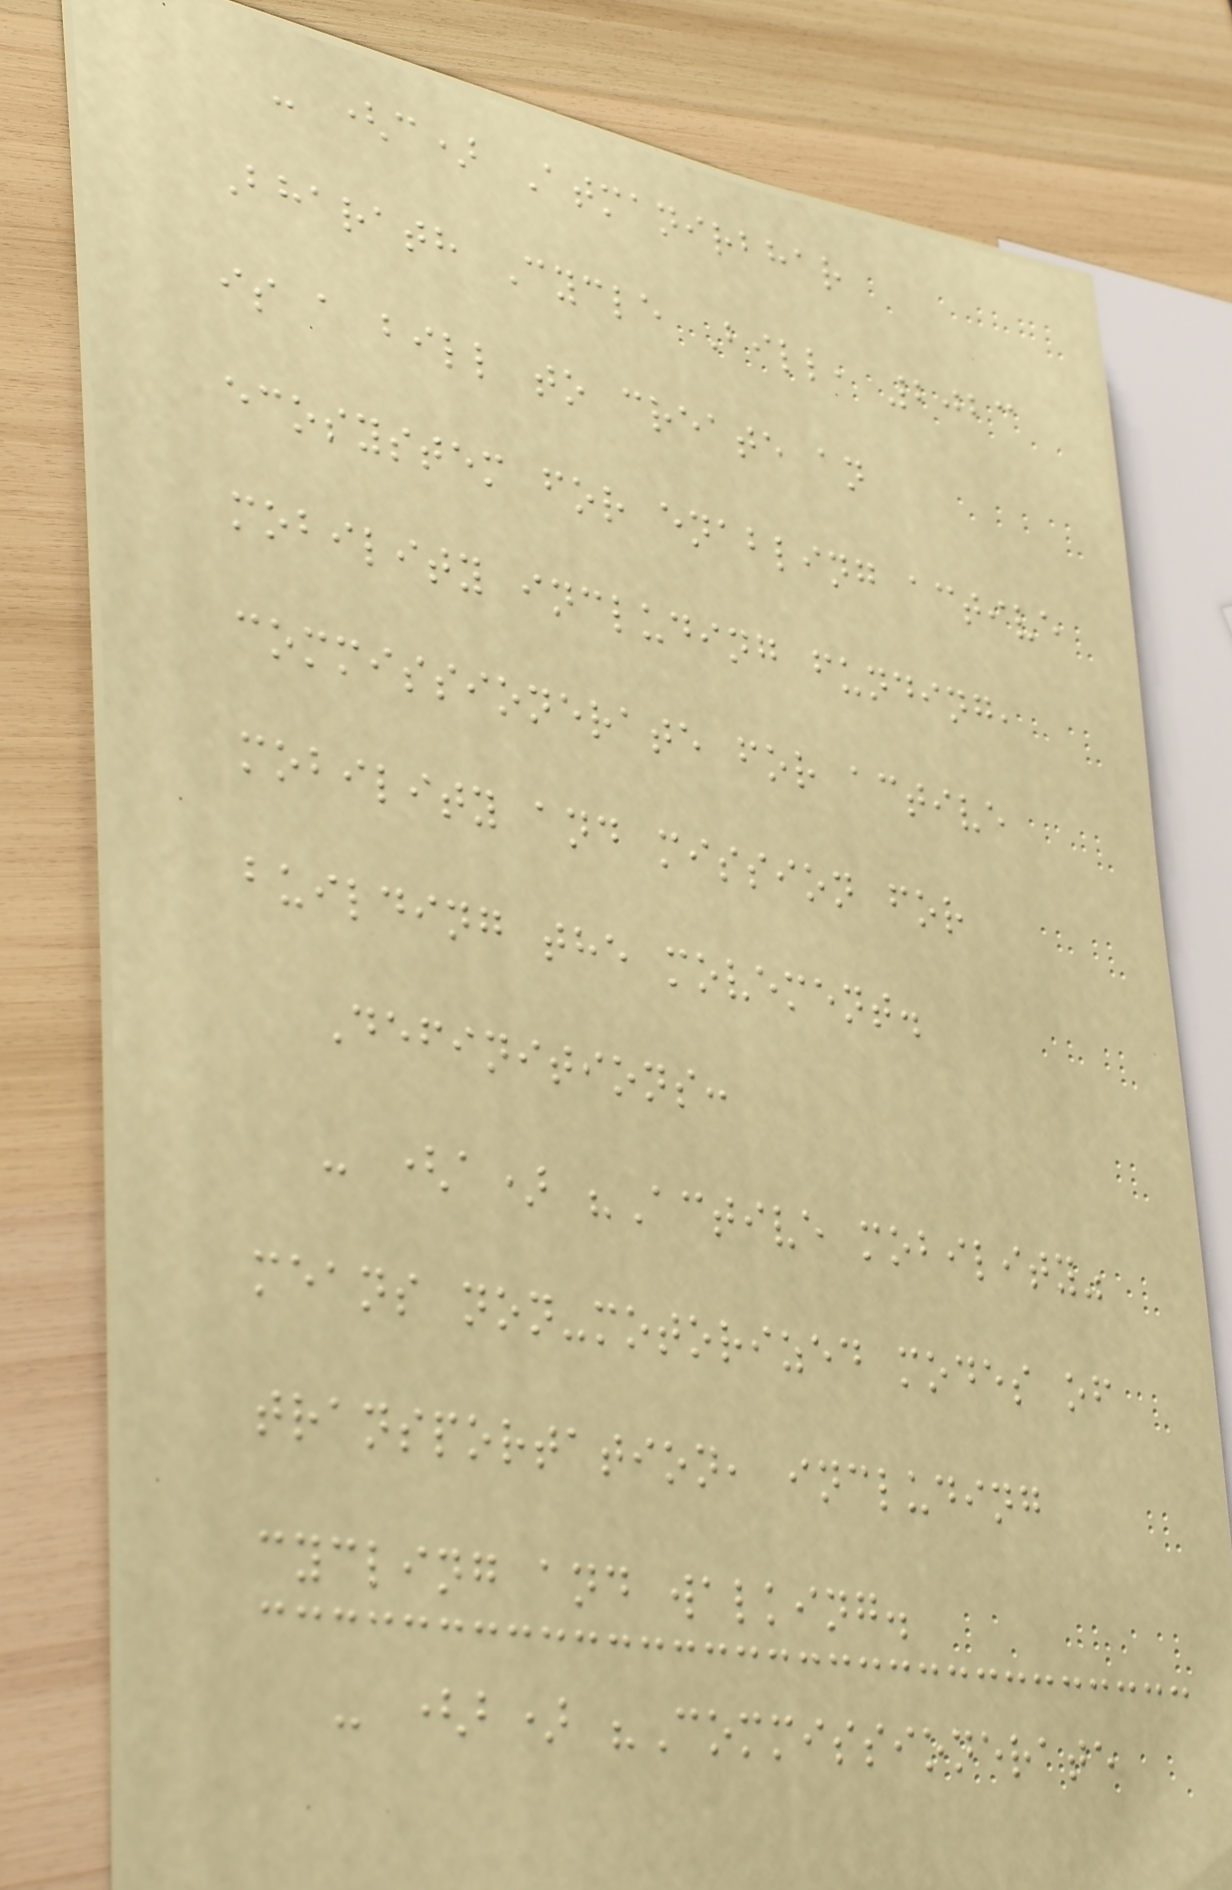- (c) Atmanirbhar
Bharath Cycle Bill, 2023
is a bill to create an
ecosystem for enabling active
mobility including funding,
commissionerate for active
mobility and mission for
building the movement.
Definitions:
- (a) "Active mobility"
means non-motorized modes of
transportation, including
cycling and walking.
- (b) "Commissionerate
